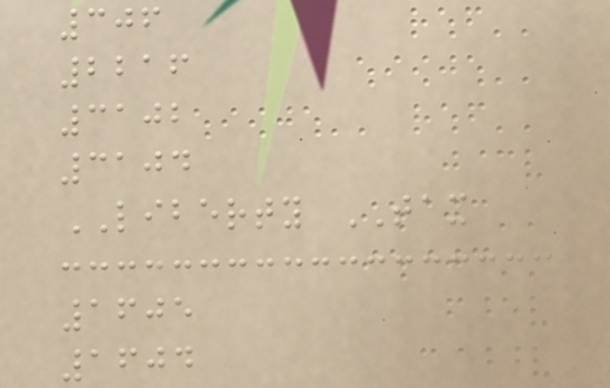306
2216
3102
3104
LIBERTY TAX
1605
1604
